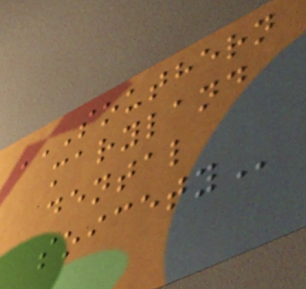SOUTHERN
MARYLAND
DENTAL
SOICETY
